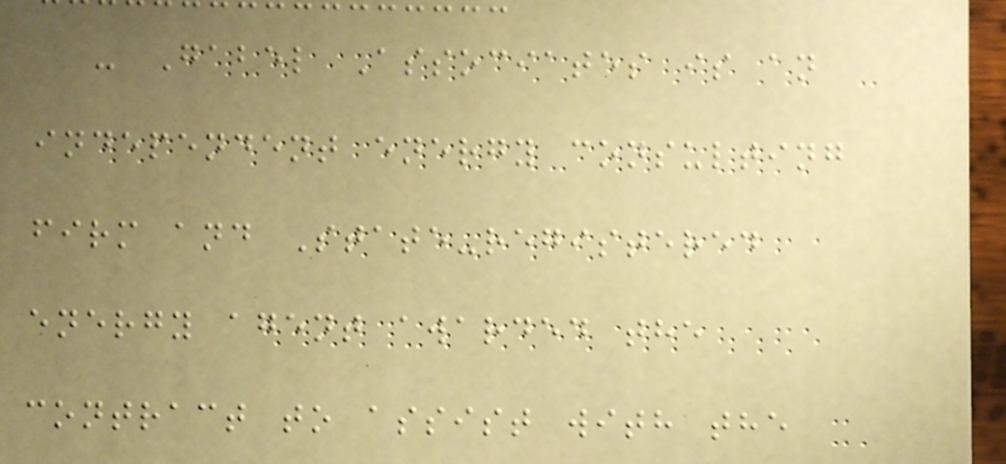- Gabel Associates is an
independent energy consulting
firm and State-registered
energy agent awarded the
contract to assist with the
